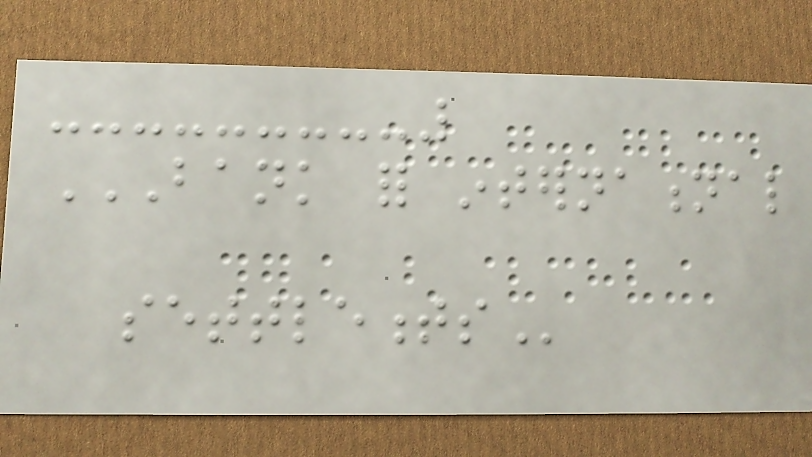BANK FOR INTERNATIONAL
SETTLEMENTS
